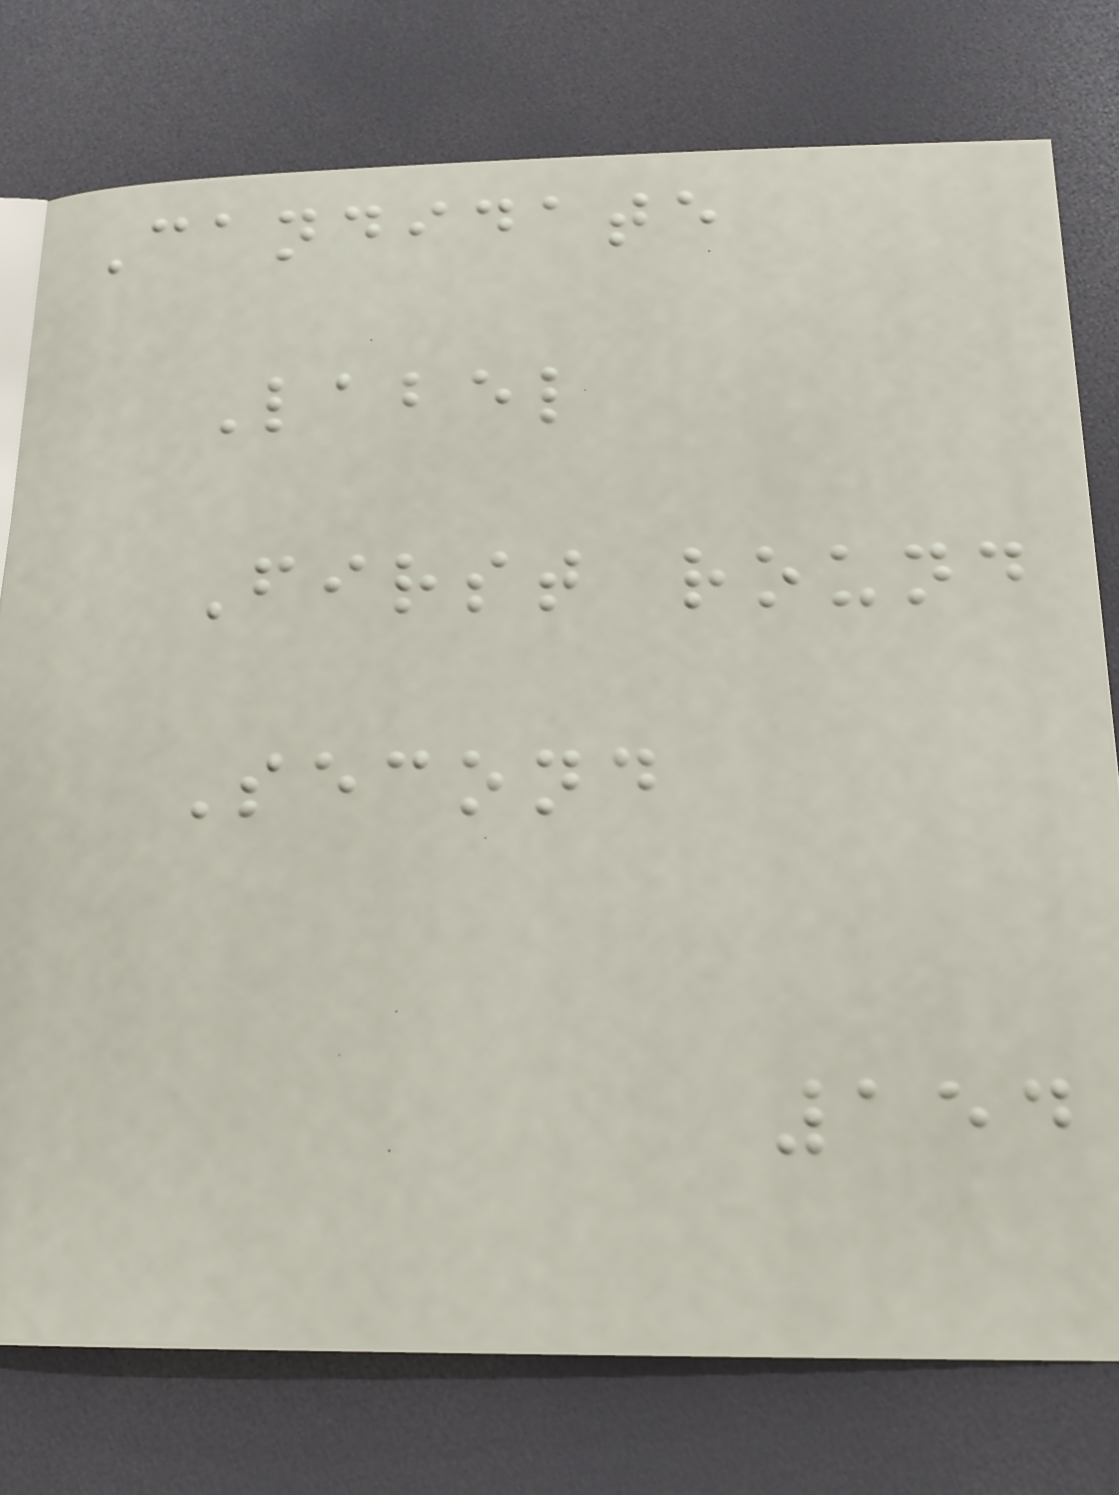Candidate
Label
First round
Second
154
